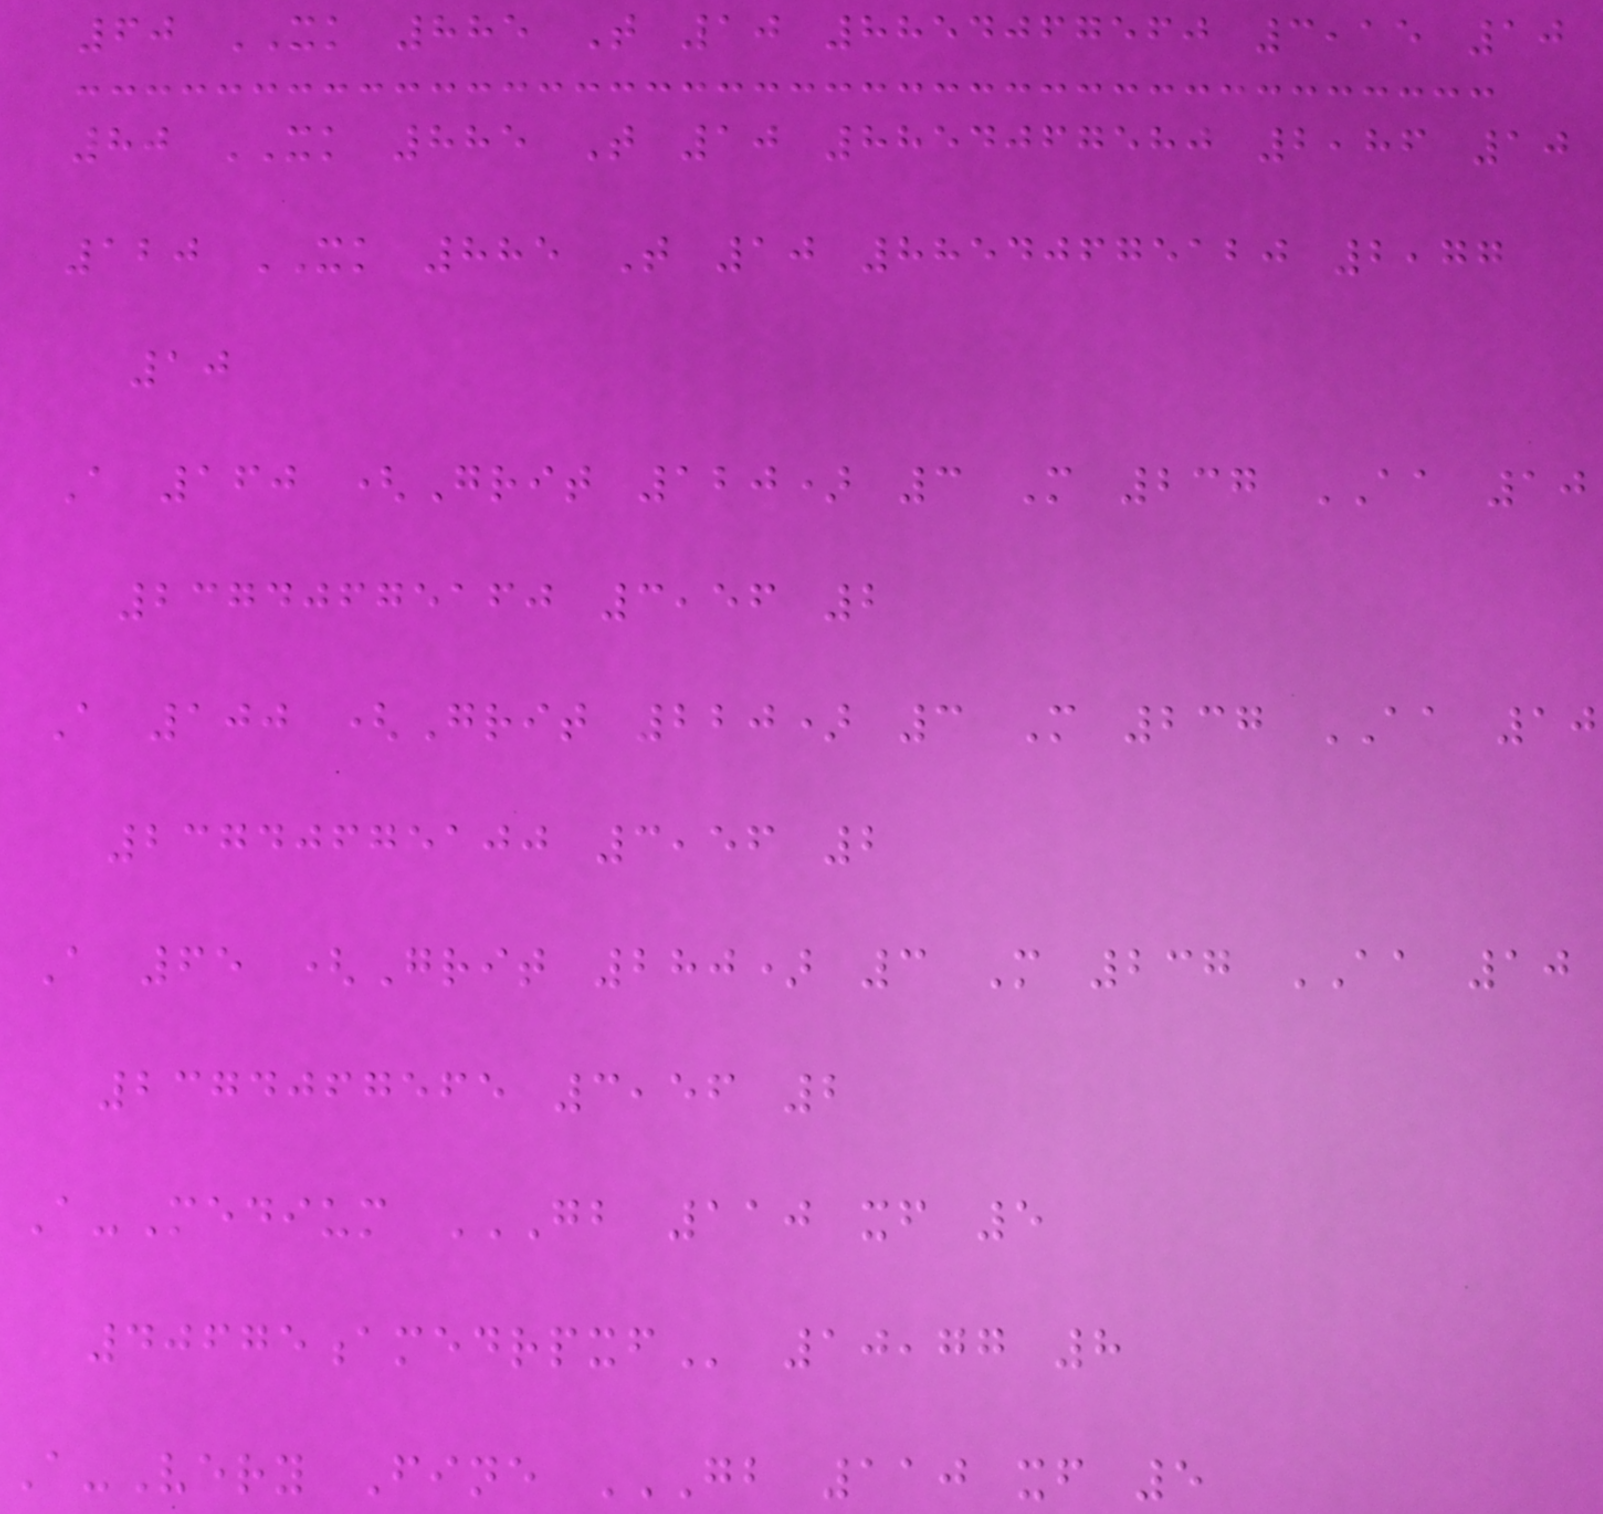60 XK 885 T 10 8854067560 3,15 10
80 XK 885 T 10 8854067580 2,86 10
120 XK 885 T 10 88540675120 2,77
10
A 160 (Grit 120) 3 M 237 AA 10
23740675160 3,56 2
A 100 (Grit 220) 3 M 237 AA 10
23740675100 3,56 2
A 65 (Grit 280) 3 M 237 AA 10
2374067565 3,56 2
A-Medium GB 110 XF 5
40675AMEDRPXF 10,77 8
A-Very Fine GB 110 XF 5
